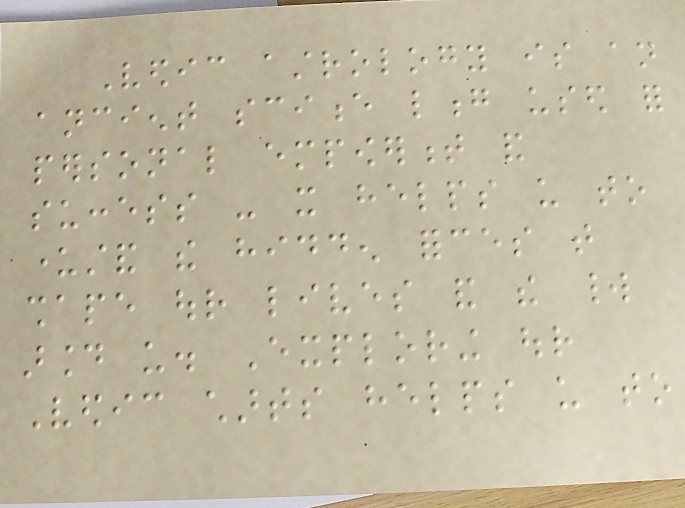Vedic astrology is an
ancient science long used for
personal empowerment and
success - it helps us to
understand the hidden forces that
shape our lives and the world
around us. Exploring our
Vedic charts helps us to
